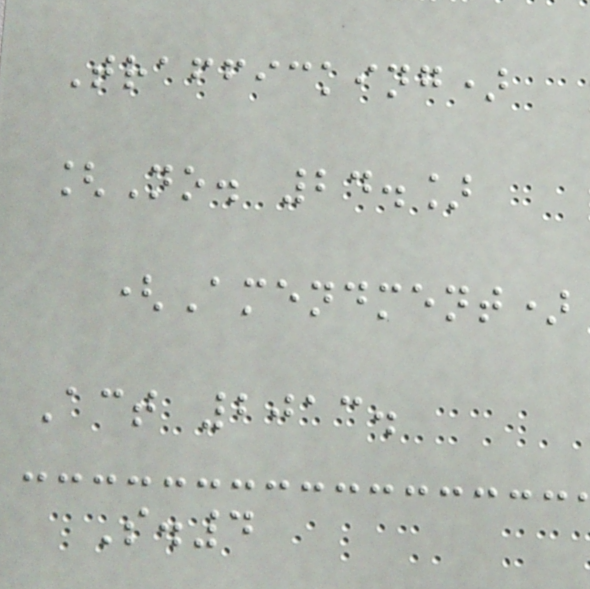Trafficking)
[No. 24.]
(Amendment)
Act 2013.
S.4
